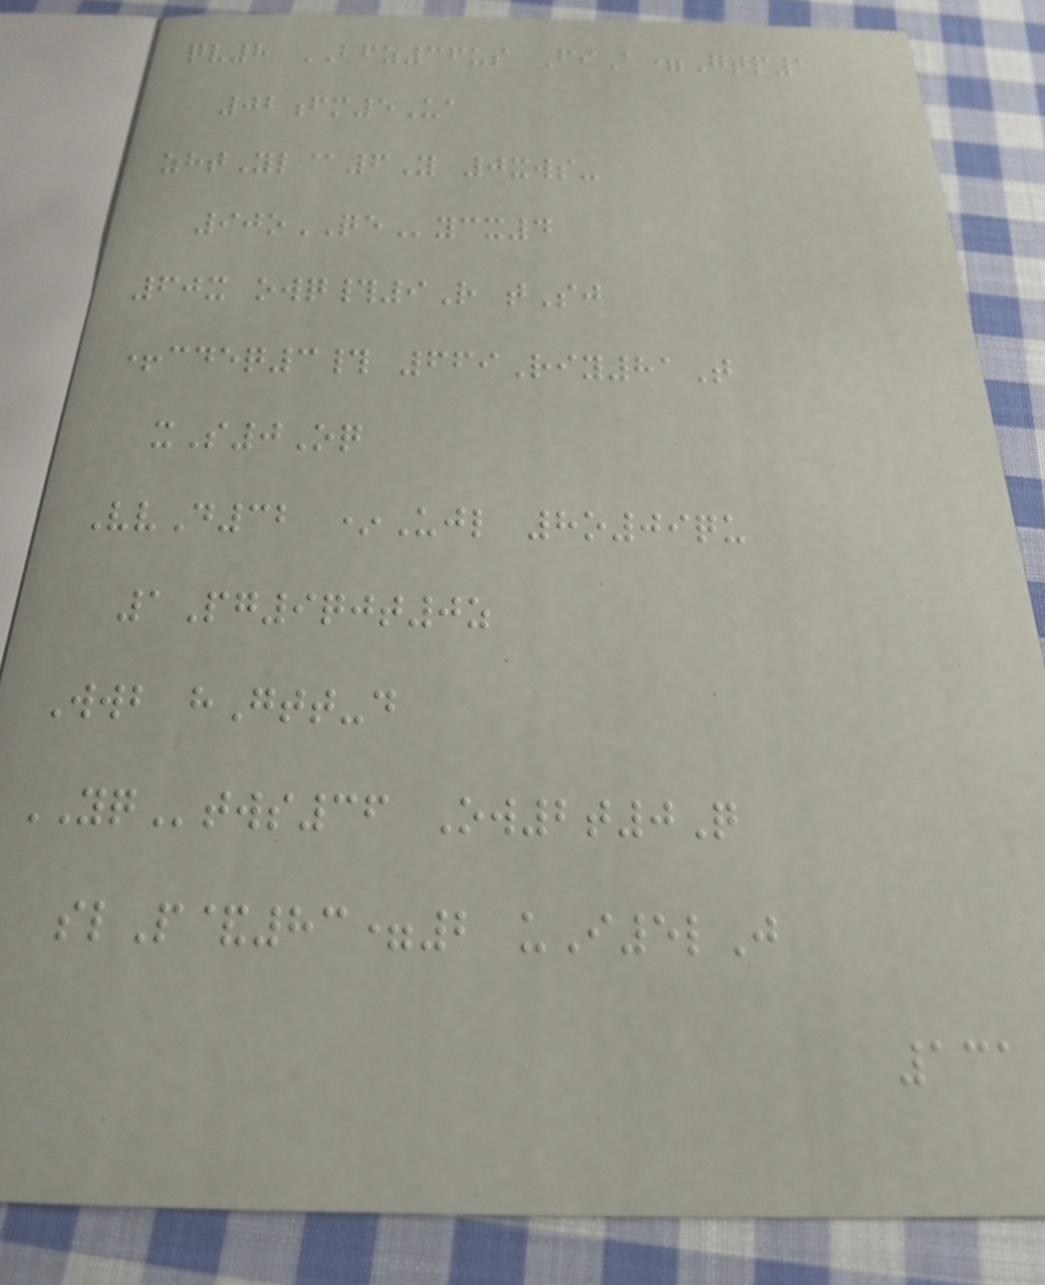qv8 BFZ36us FiA=Gtp1
02fm5Ua
zhtYl@6Y 0xws-
90oQEycx4
60x owq#9R tSj
+cdeq3# 669Riy81T
xS0Oq
VvD32 *Ujl 8o09qu
1Pg9qjt0z
Wwb hGtt-d
YQtws36 Ow2t0Q
slP&83=2 uI5lJ
131
